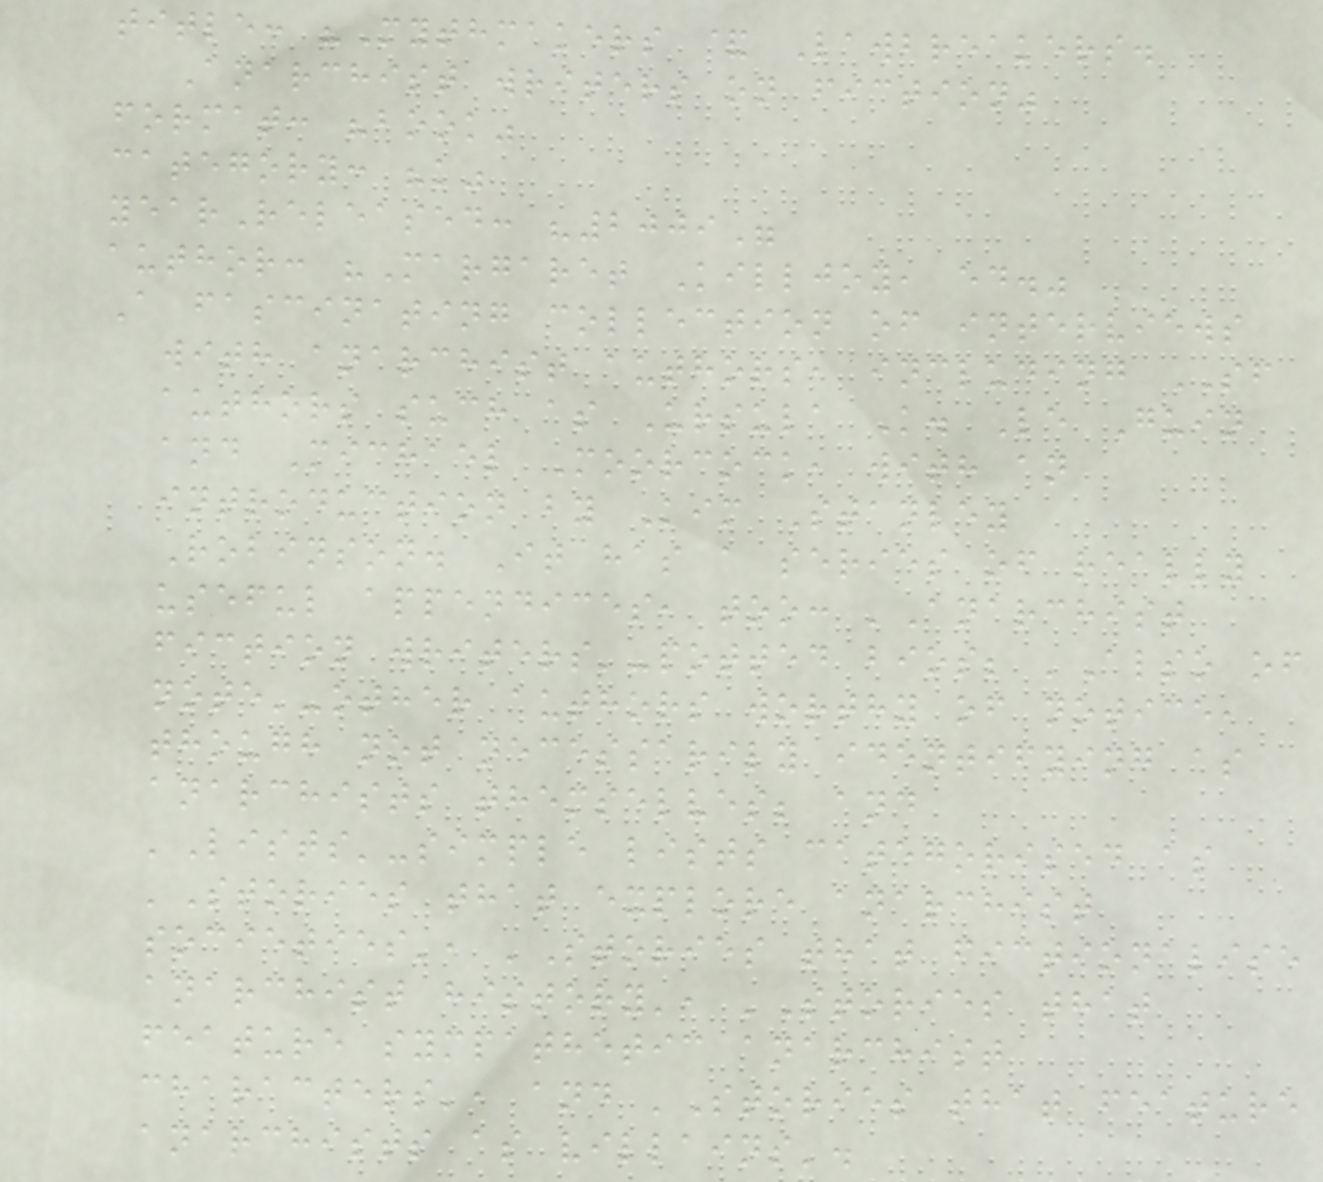title: "Mythmakers & Lawbreakers.
Anarchist writers on fiction"
format: "book"
category: "k"
yearReleased: "2009"
author: "Margaret Killjoy, ed."
A fascinating collection of interviews
with anarchist authors, including SF
authors such as Ursula K. Le Guin
and Michael Moorcock, with an
introduction by Kim Stanley
Robinson. It has a series of really
useful appendices, too: 'Anarchist
fiction writers'-potted bios; 'Also of
note'-other authors worthy of notice,
though not necessarily identifying as
anarchists themselves; and
'Lists'-simple lists categorised as
'Stories that explore anarchist
societies', 'Stories that fictionalise
anarchist history', 'Stories that
feature sympathetic anarchist
characters', and 'Stories that feature
anarchists as villains'.
